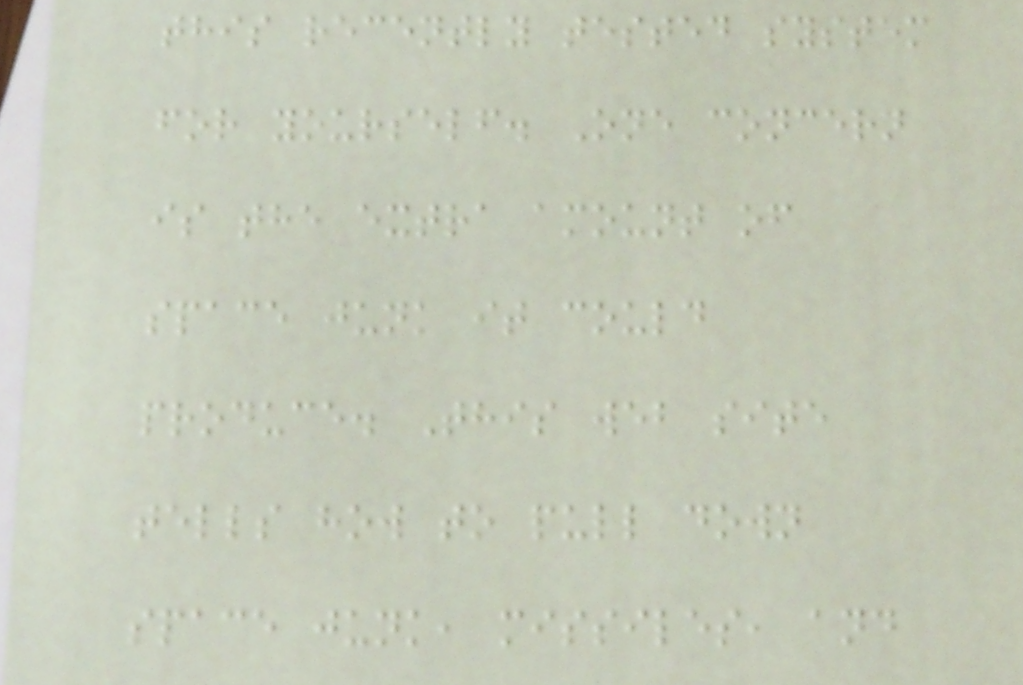this recently tested system
for yourself. One concern
is the extra amount of
space junk it could
produce. This web site
tells how to pull down
space junk, missiles, and
